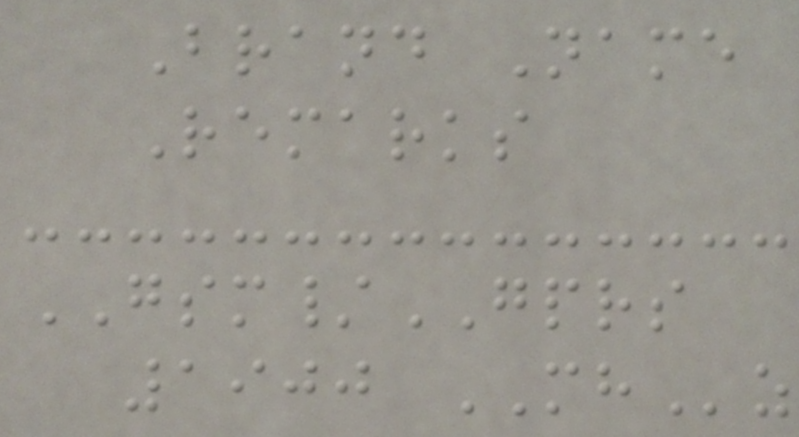Brand Name
Remarks
GSM/GPRS
1900 MHz
